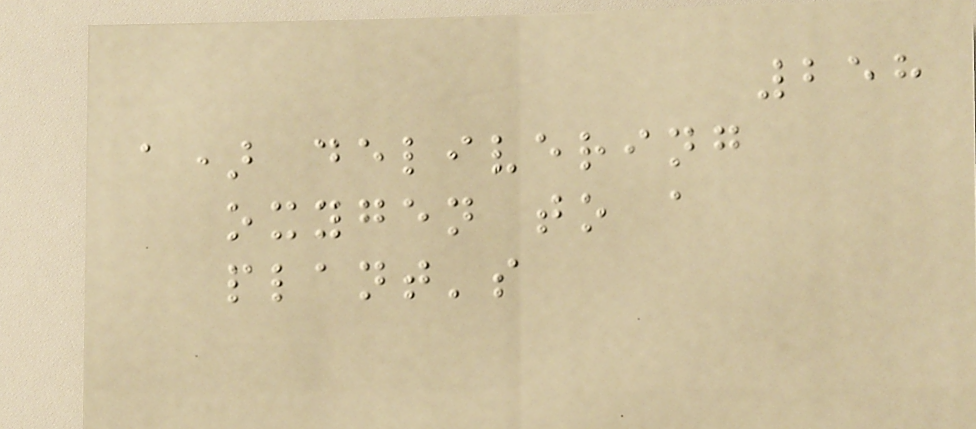258
a) delivering
oxygen to a
plant's
